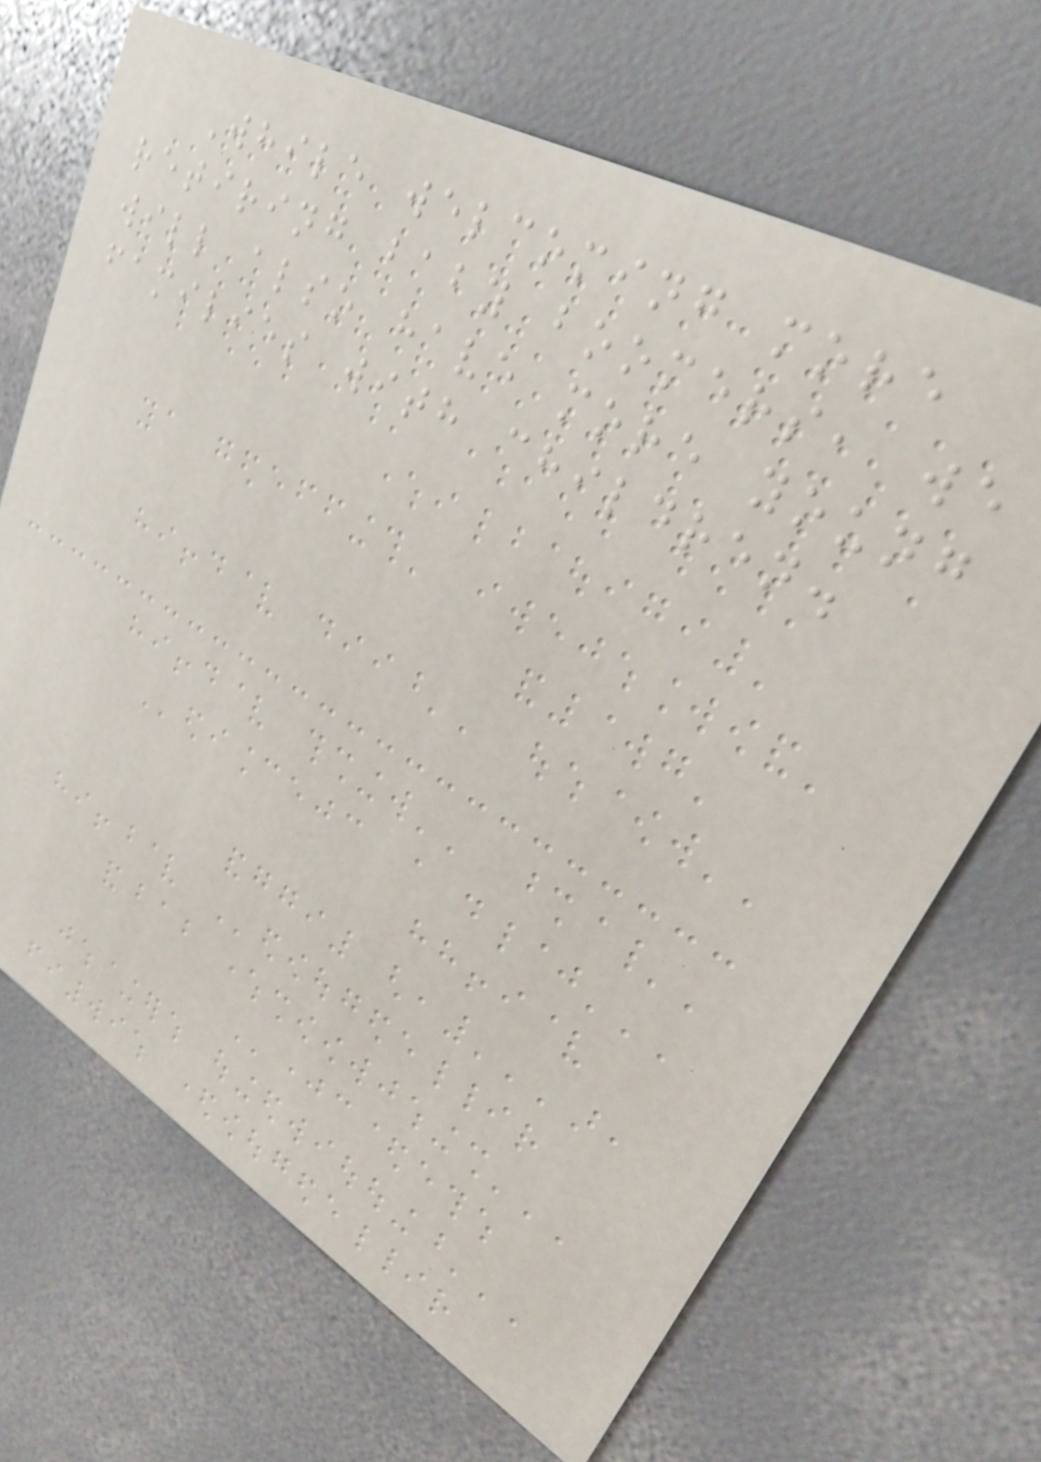While welcoming more
retiring baby boomers, we
will also have more young
families with children.
